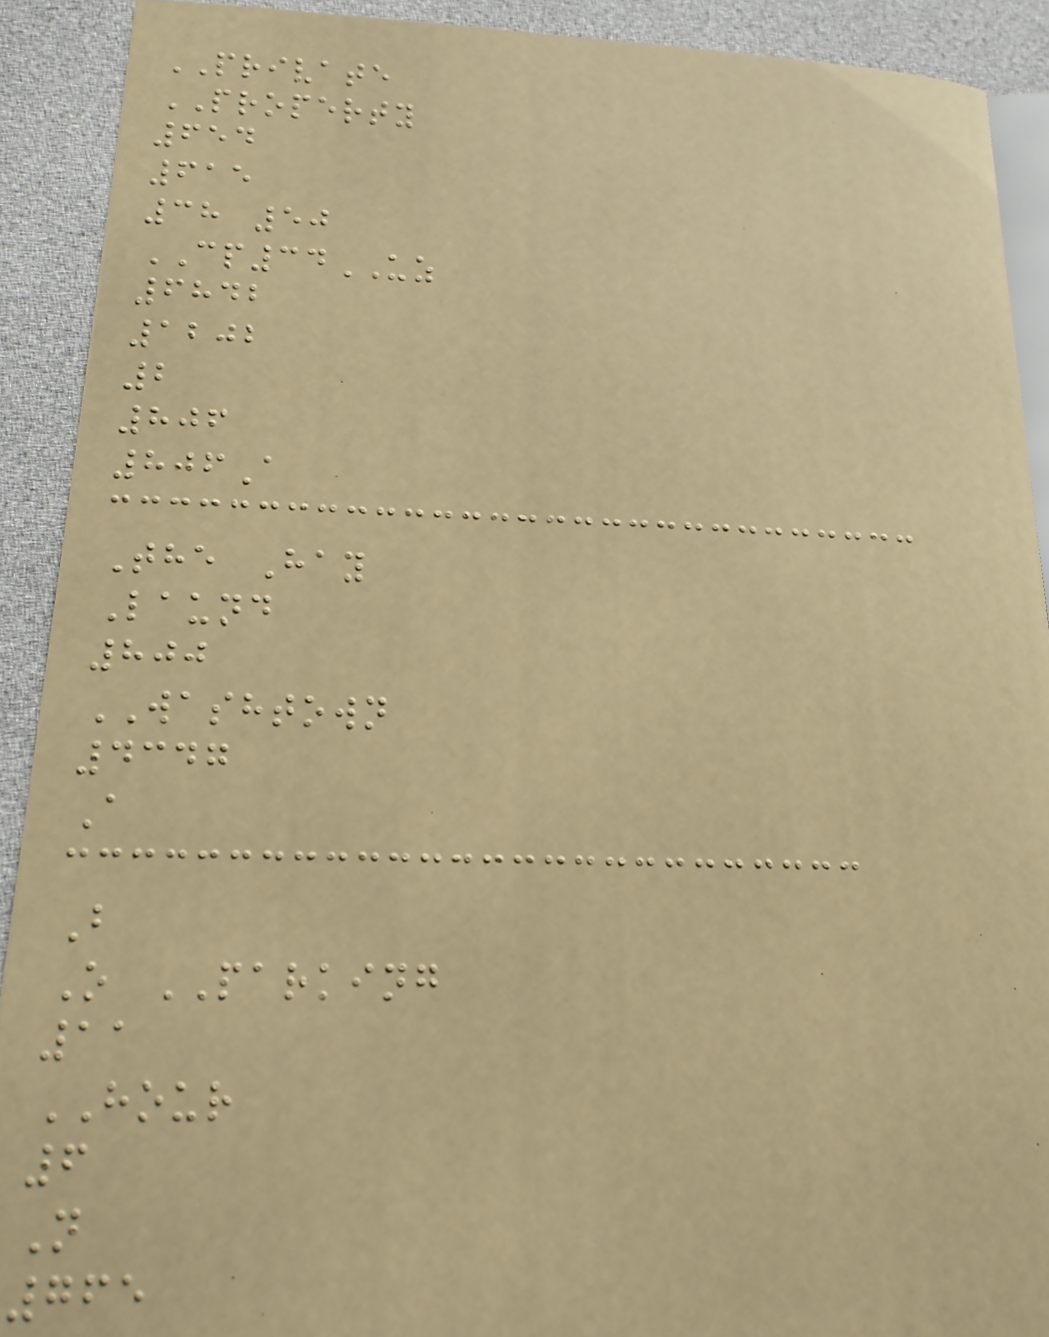PRIVATE
PROPERTY
654
615
38 50
CP34UZ
6842
1202
2
806
806A
The Hay
Laund
800
WASHTOWN
4347
A
B
O PARKING
11
HOUR
6
N
765
